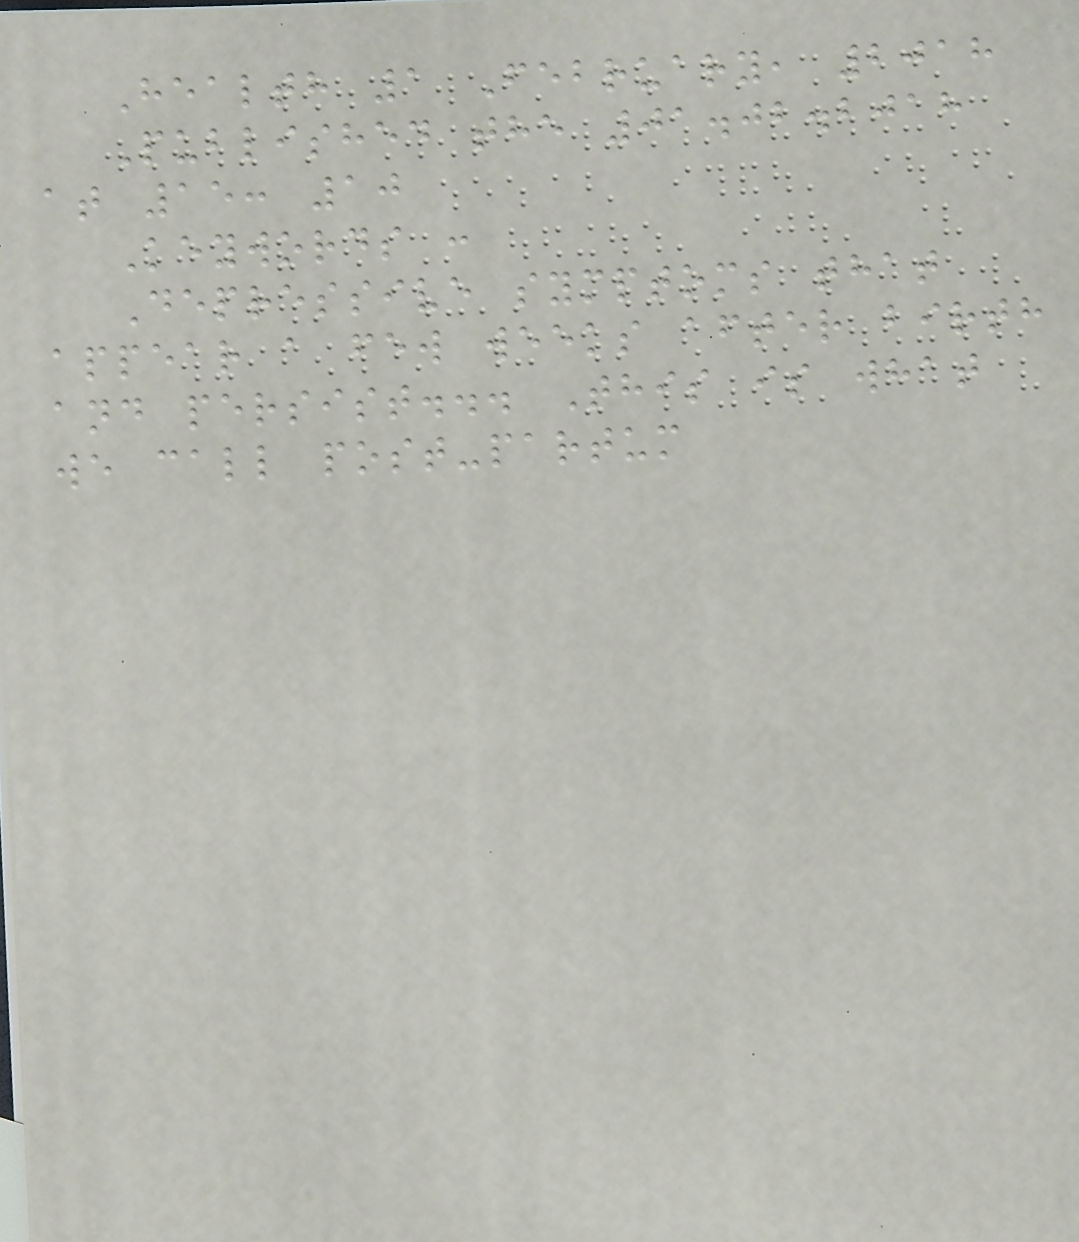Health 1 February, 2018
Published the 01.02.2018
at 15: 10
Keywords :
Depressive symptoms that
appear a few weeks after birth
and persist... This is what
we call post-partum
